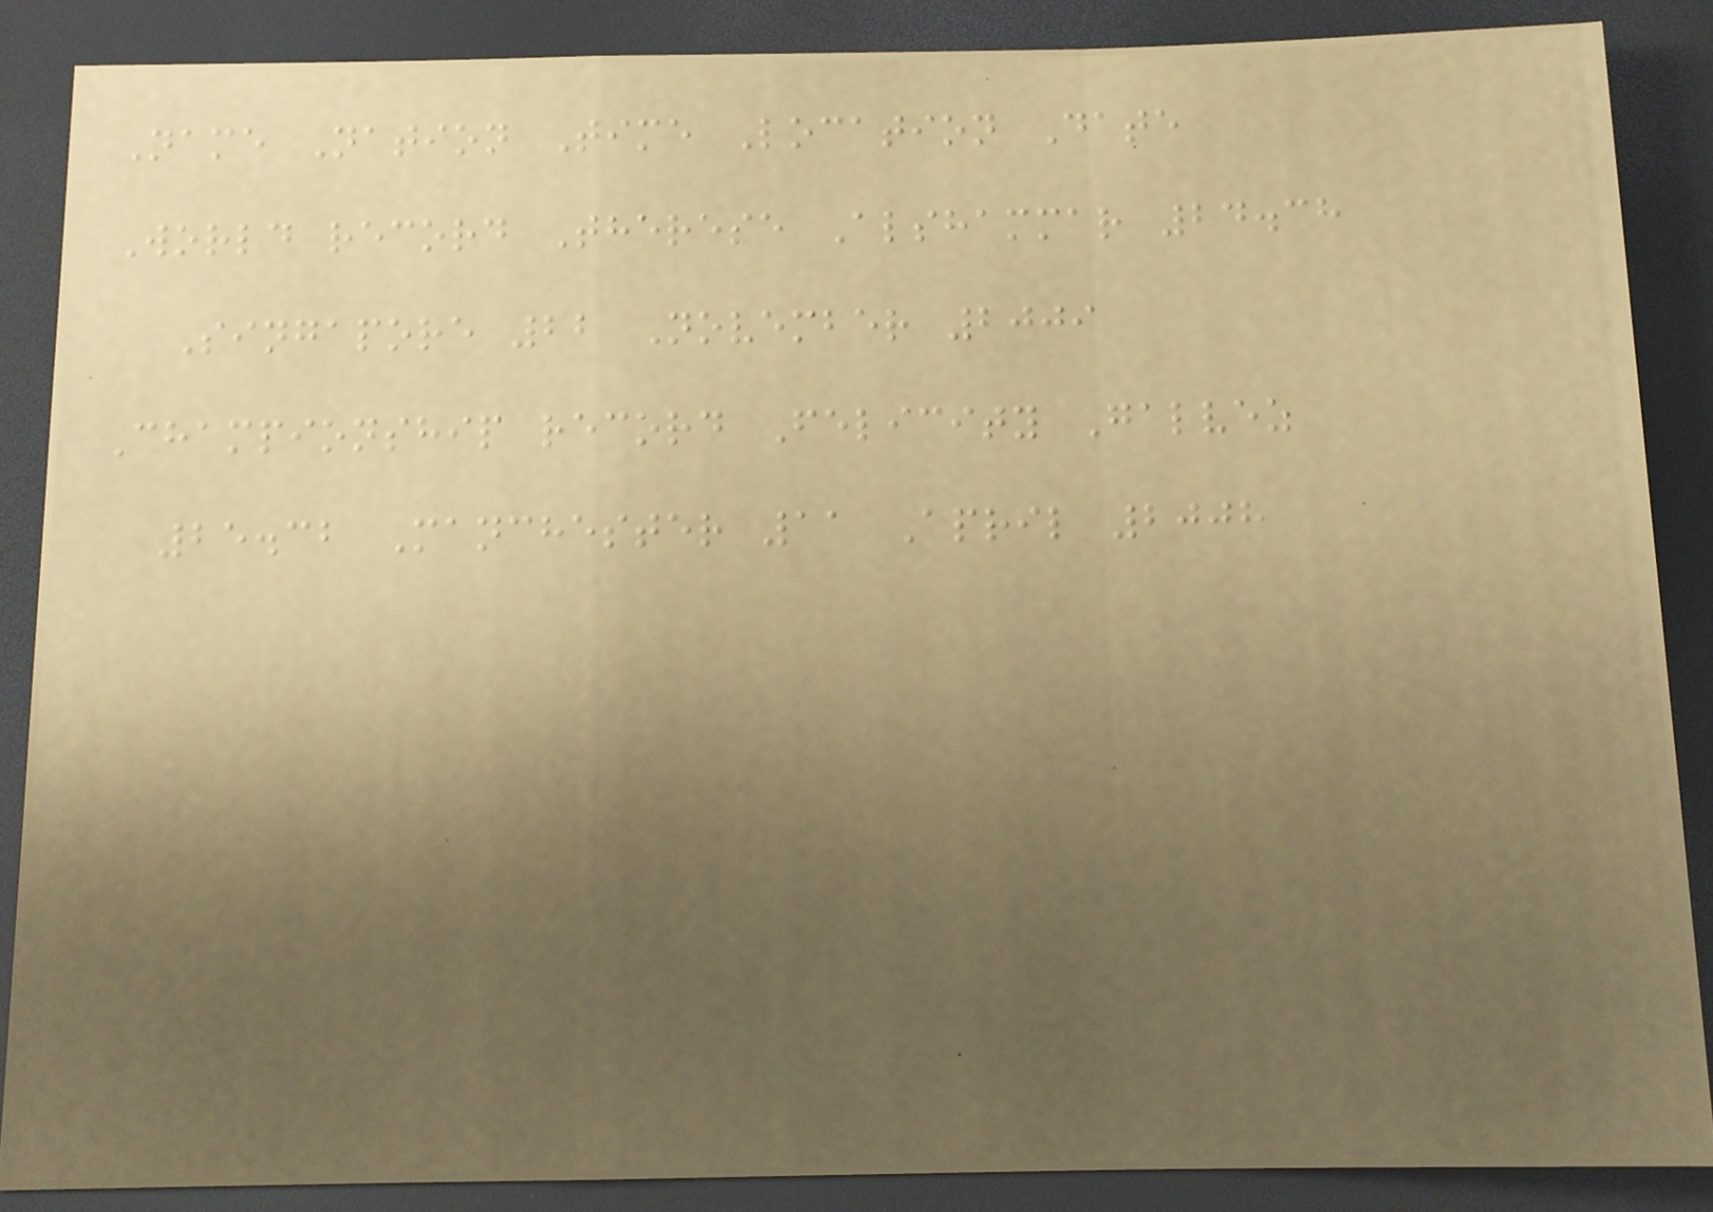Name Nation Time Location Date
World record Therese Alshammar 24.38
Singapore 22 November 2009
Championship record Felicity Galvez
25.32 Manchester 11 April 2008
